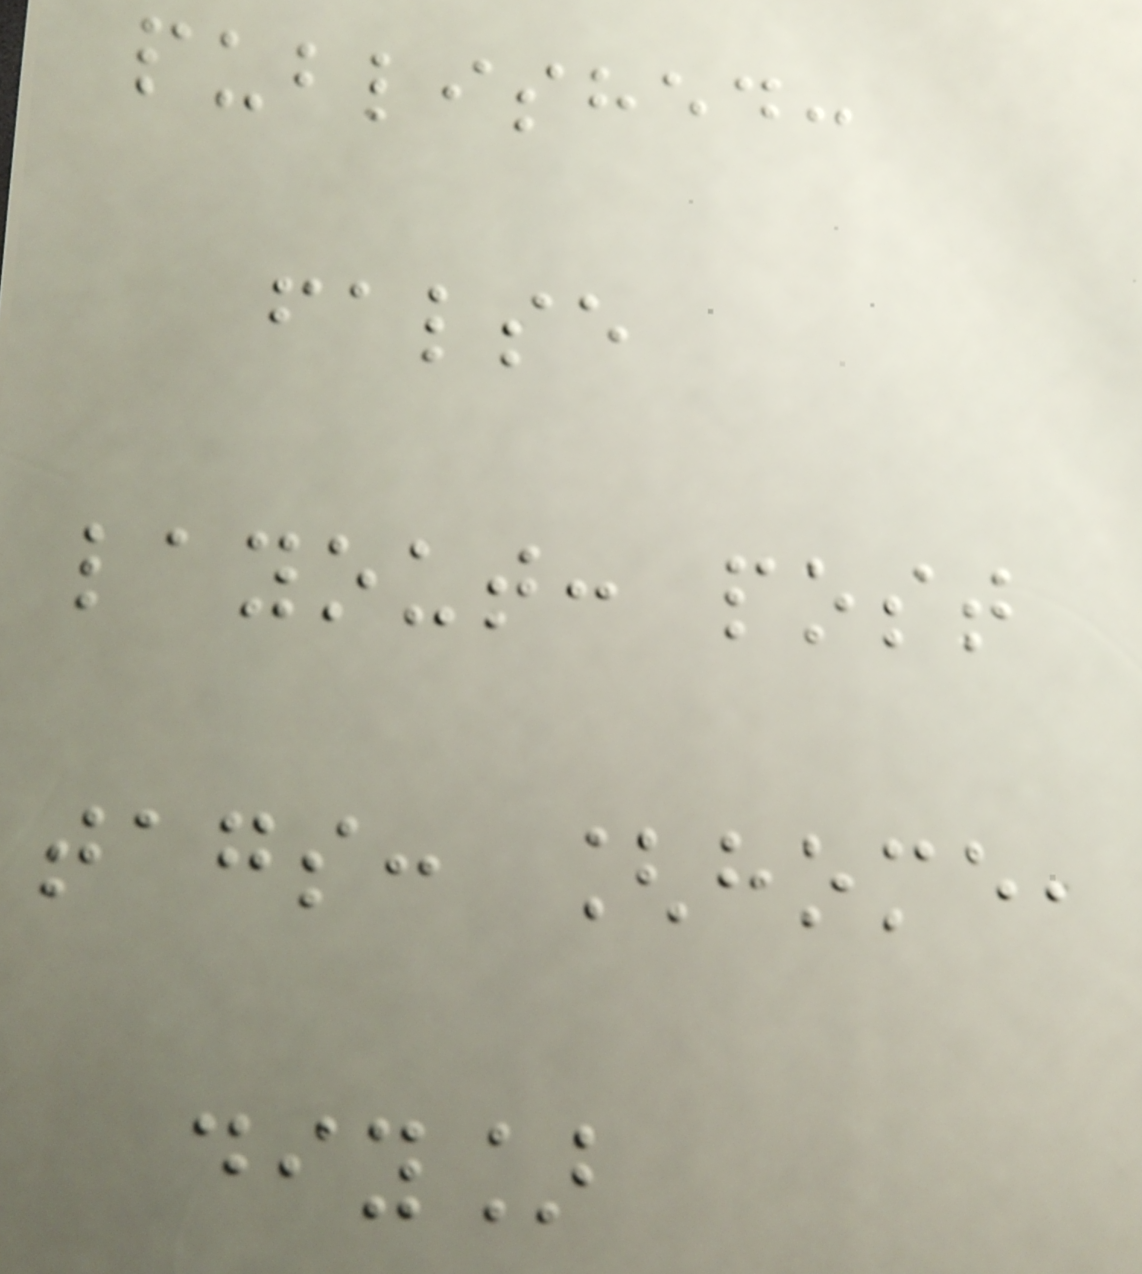published:
false
layout: post
tags: [home,
diy]
